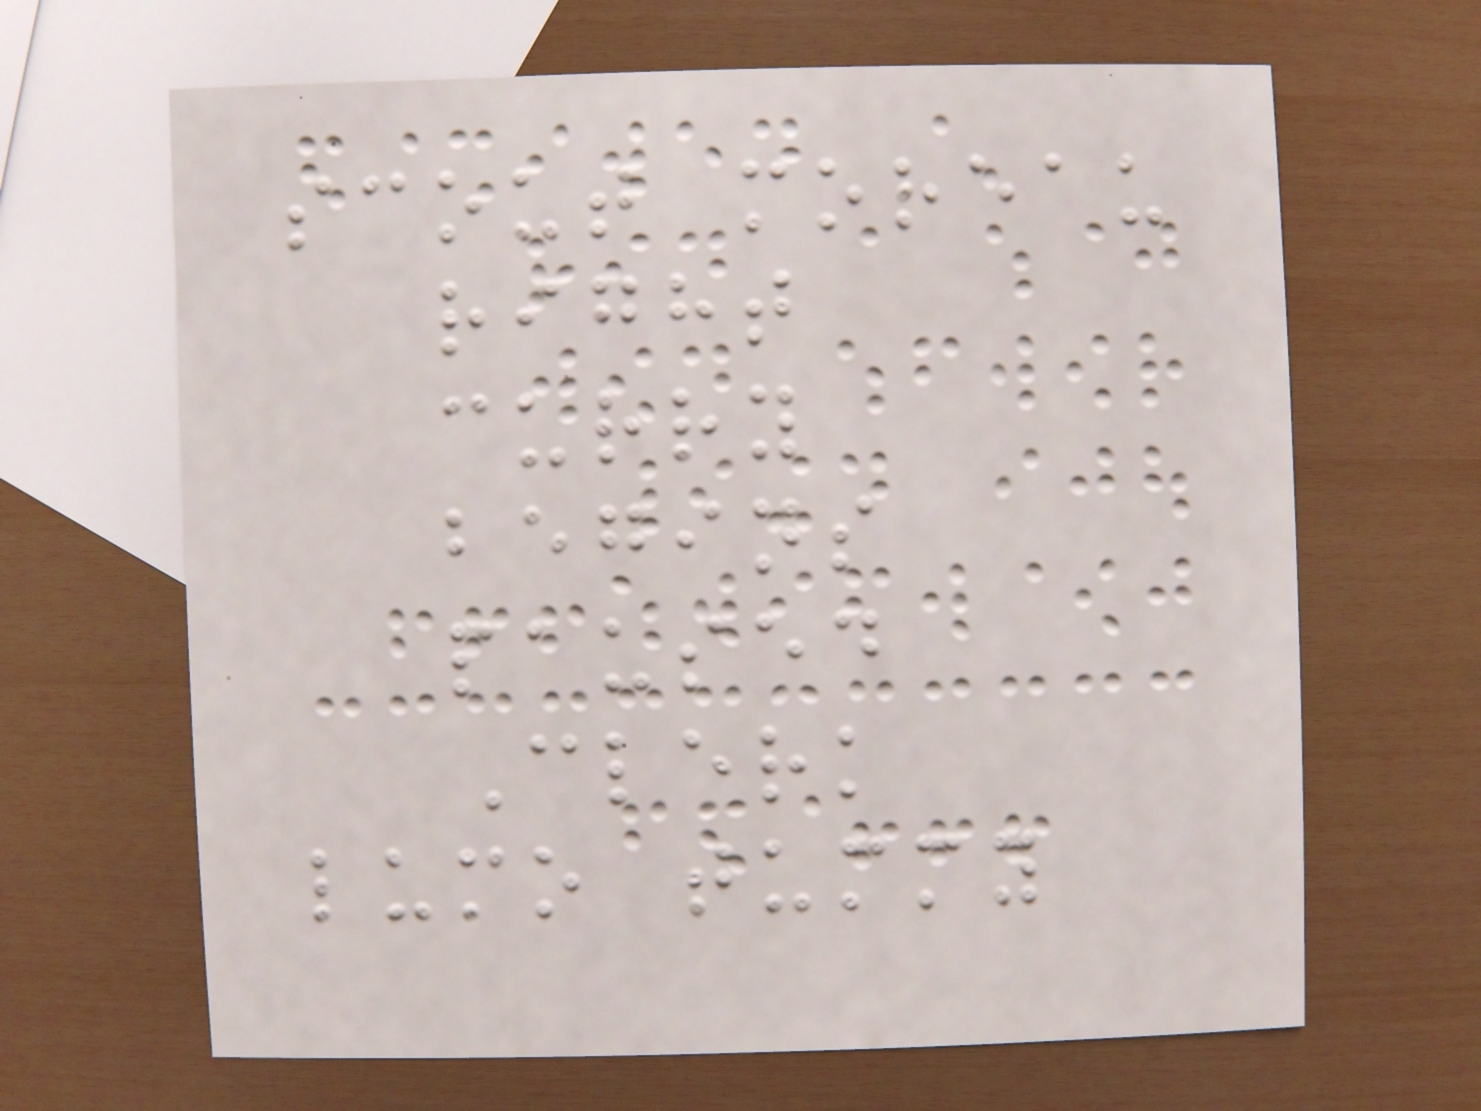scout moreau
right
curry
begins
paused
Clerk
lumo tummy
